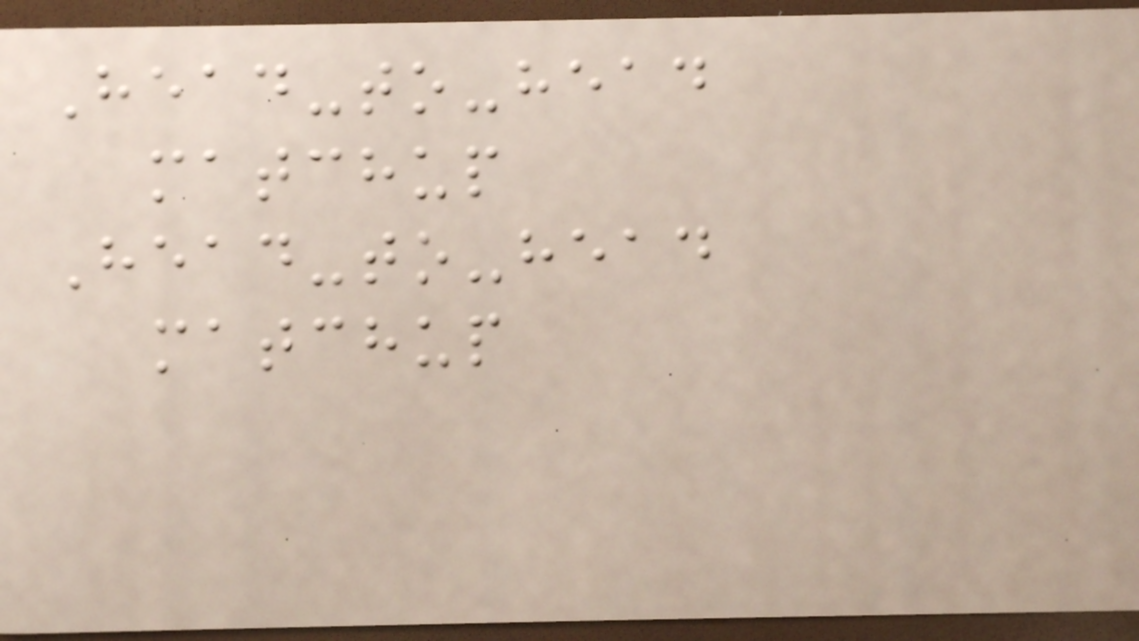Head-to-head
matchup
Head-to-head
matchup
